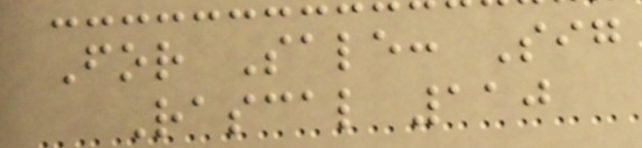For Sale: Sig
Rascal 110
